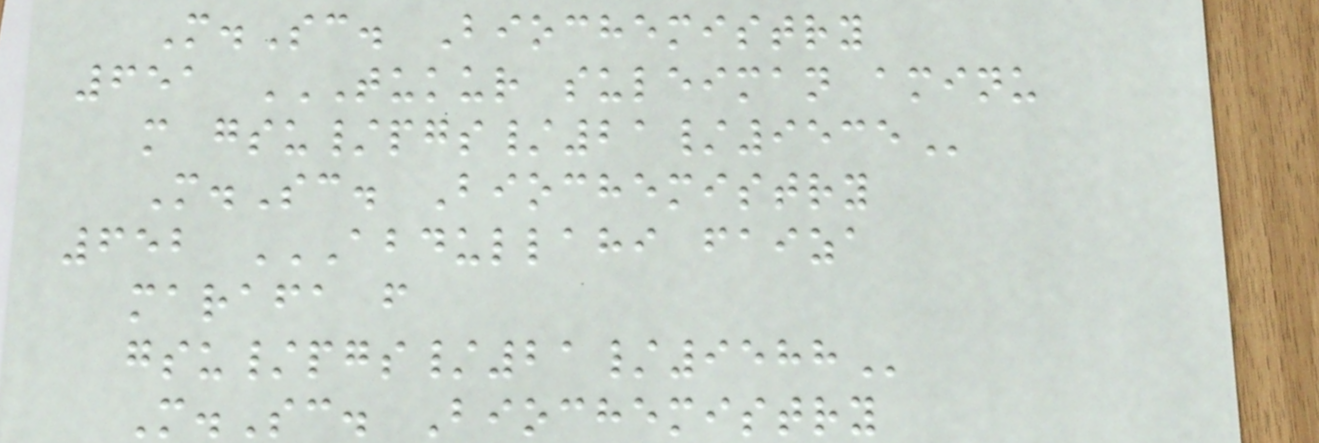M.Sc. Biochemistry
651 TUKUR SULEIMAN AMINU
M GSU/PGS/21/9535
M.Sc. Biochemistry
652 ABDULLAHI FAIZA
MARAFA F
GSU/PGS/21/9588
M.Sc. Biochemistry
